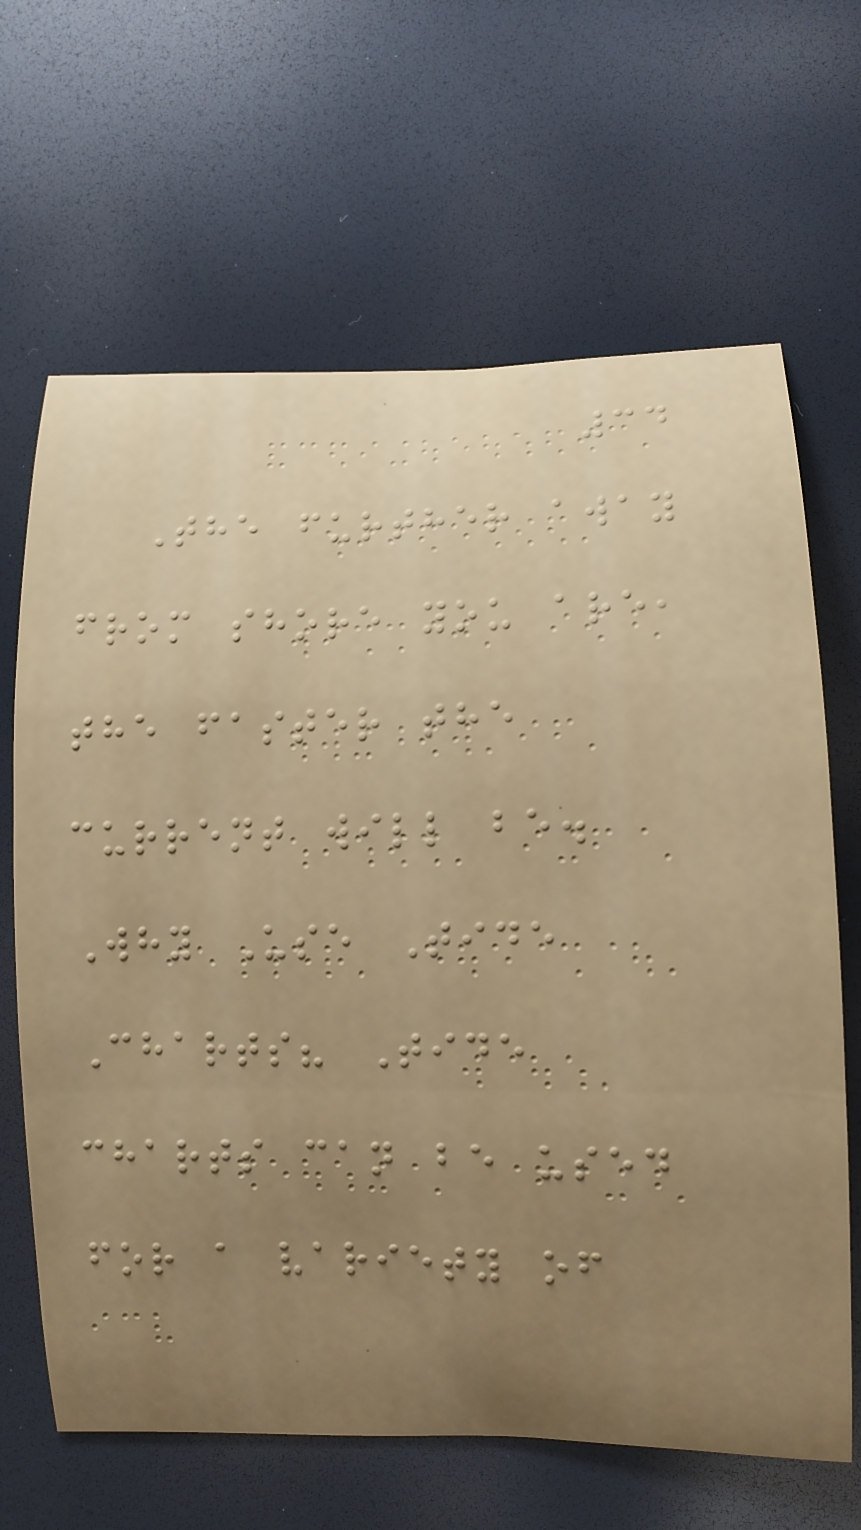34
The further away
from shore you are,
the faster the
current will be.
Why Use Tide
Charts? Tide
charts can be used
for a variety of
